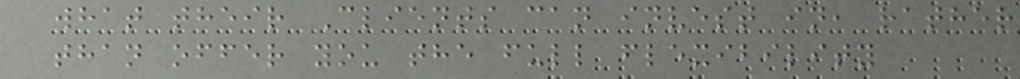what their Clients can invest in, rather
than offer you the full flexibility
